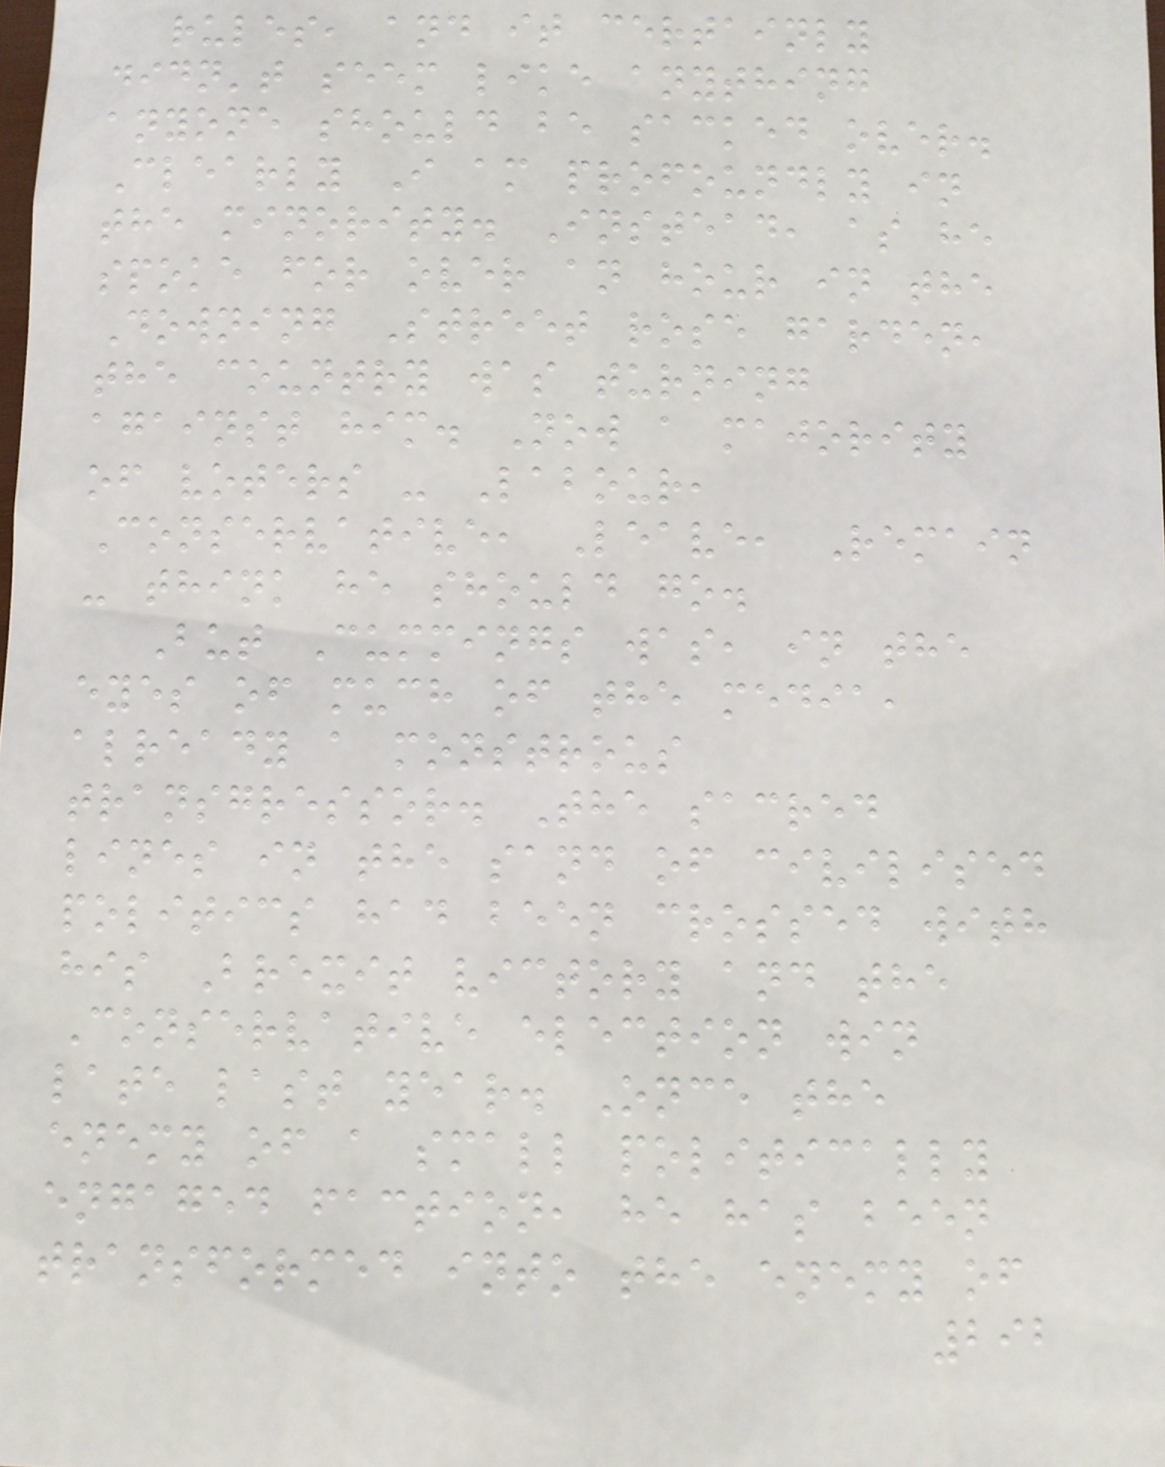rules, and it certainly
didn't seem like anything
anyone should be sacked over.
Clearly I am profoundly in
the minority. Instead, as he
spoke for over an hour in the
Downing Street rose garden,
the country was turning
against him. Now a majority
of voters - Labour,
Conservative, Leave, Remain
- think he should go.
But Cummings was, in the
eyes of much of the media,
already a monstrous
transgressor. The sacred
lines in the sand of civilised
politics had been crossed with
his Brexit victory and the
Conservative election win
late last year. Once the
enemy of a small politically
engaged faction, he has been
transformed into the enemy of
292
